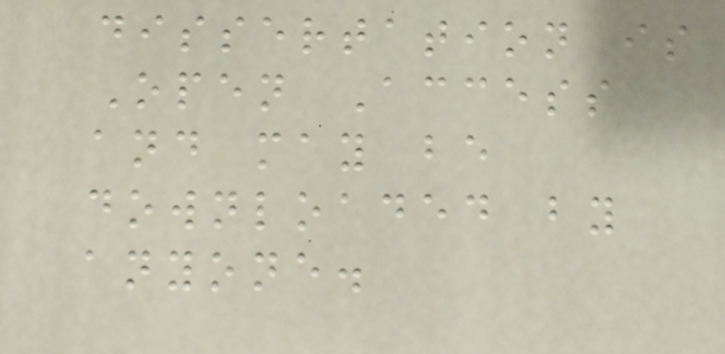dissertation is
Open Access
and may be
downloaded by
anyone.
